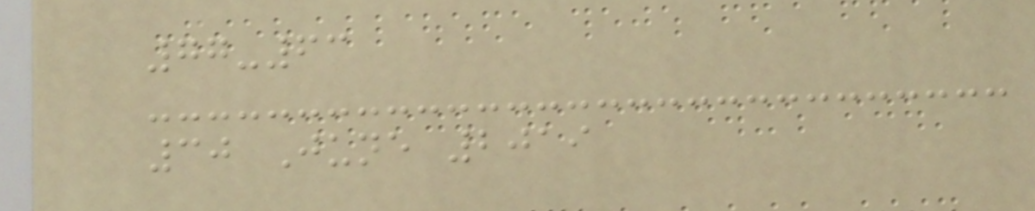77-63
30 June 2019
